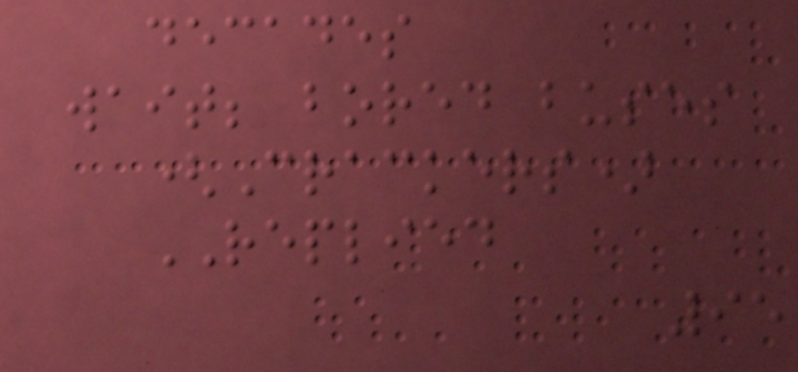decades
wait; bored buses
(Crackers)
REPLIED
95
